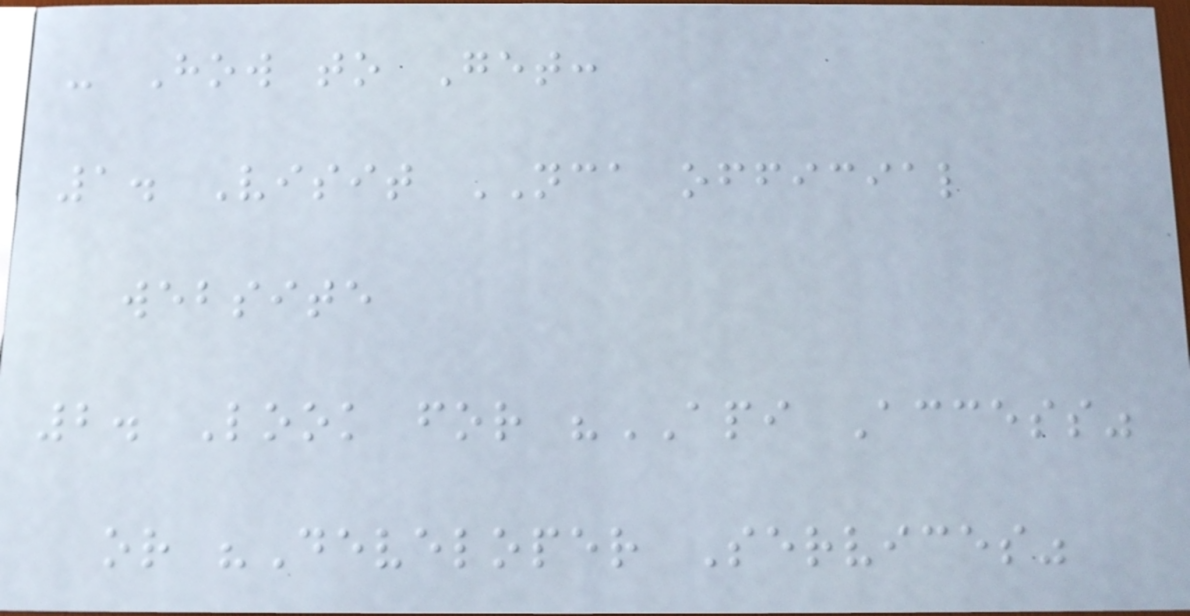- How to Get:
1. Visit NCA official
website
2. Look for "API Access"
or "Developer Services"
